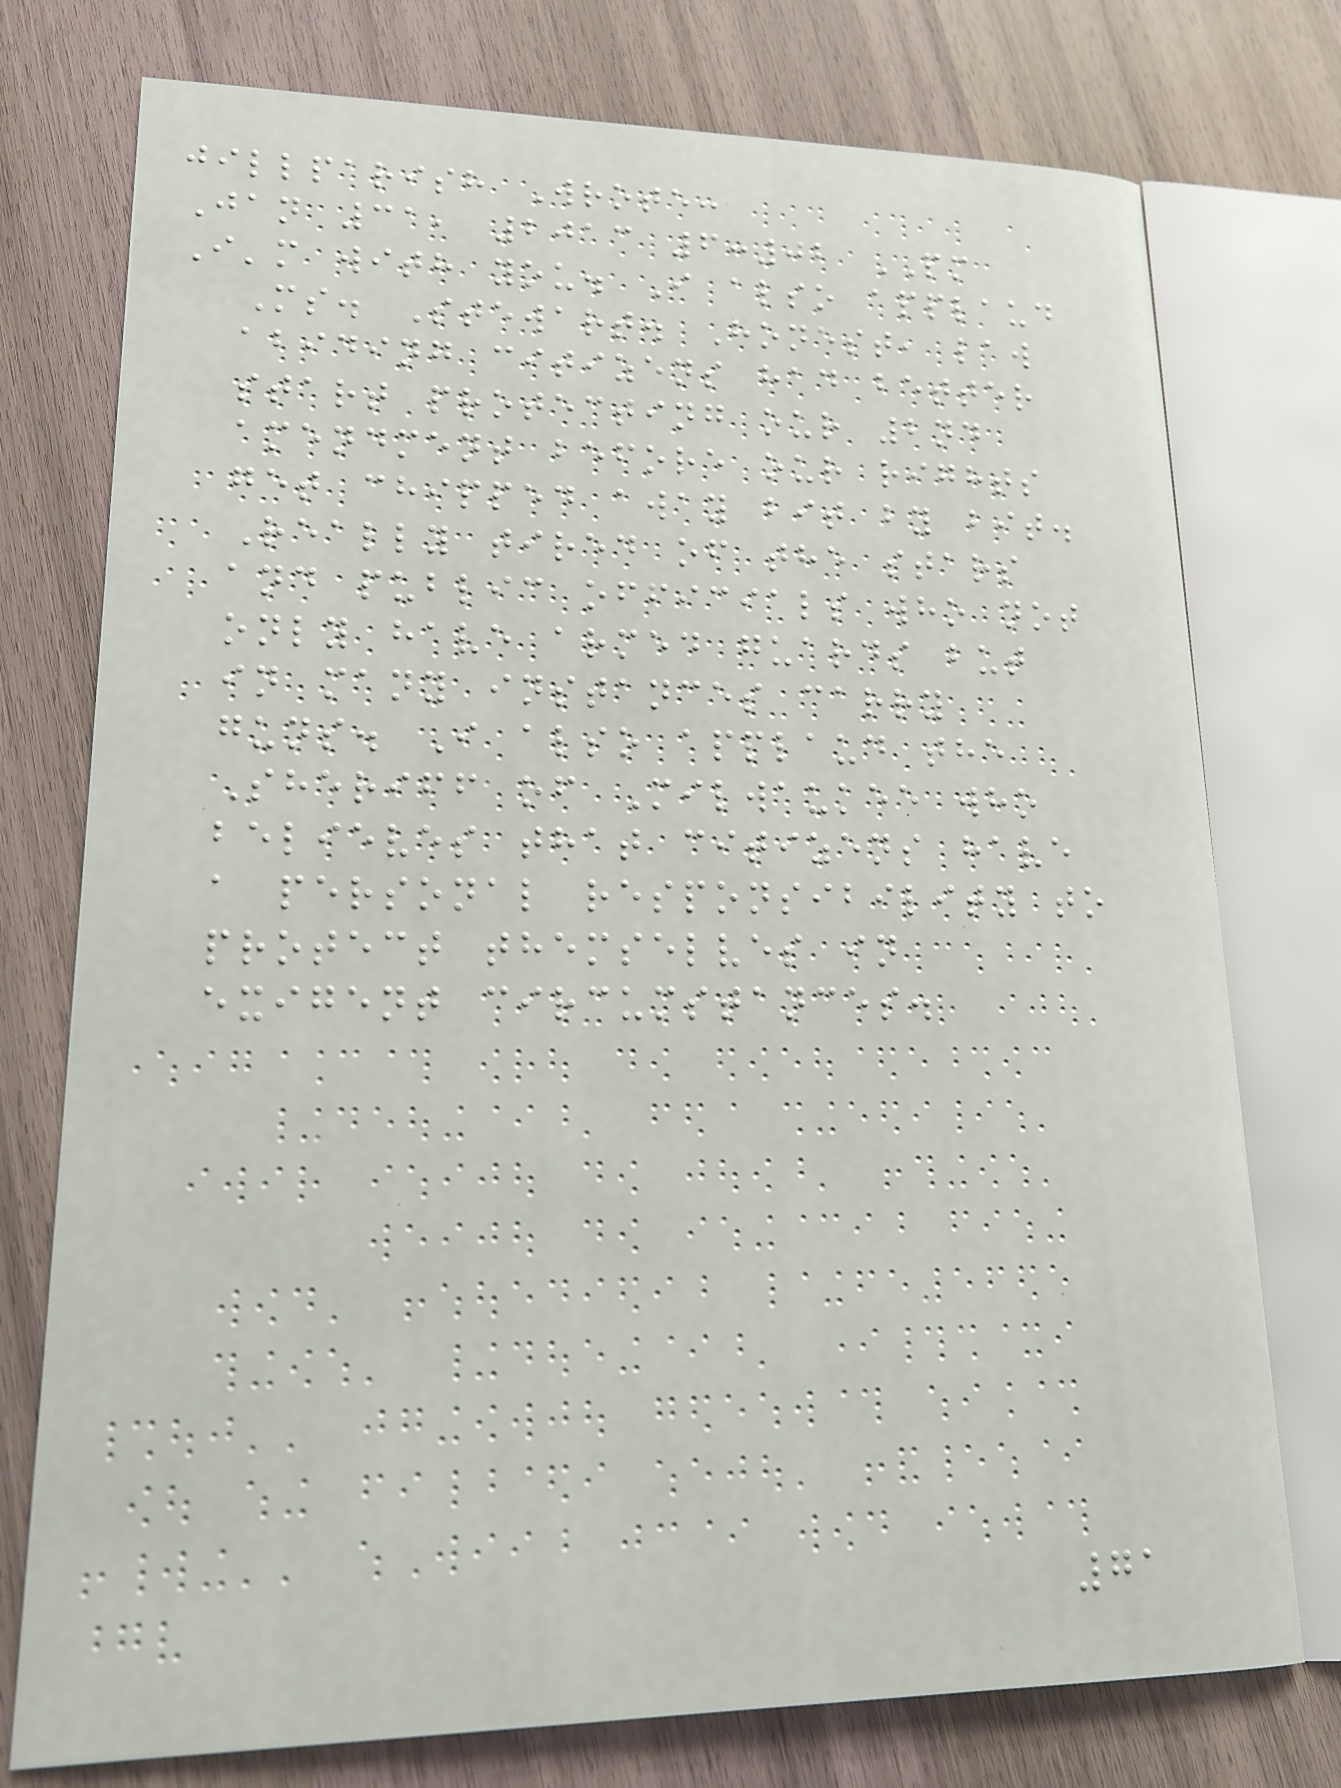jillparish Wrote:
Jan 31, 2013 6:02 PM
I'm with you. I also applaud
Ms. Stewart. Honest, law
abiding citizens had better
start protecting our 2nd
amendment before our rights
get chipped away bit by bit.
Really tired of the stars
and public officials who not
only have armed guards but
in many instances carry
guns. I also applaud the
Sheriff of Milwaukee who
believes that citizens have
a personal responsibility to
protect themselves in
exigent circumstances.
71
